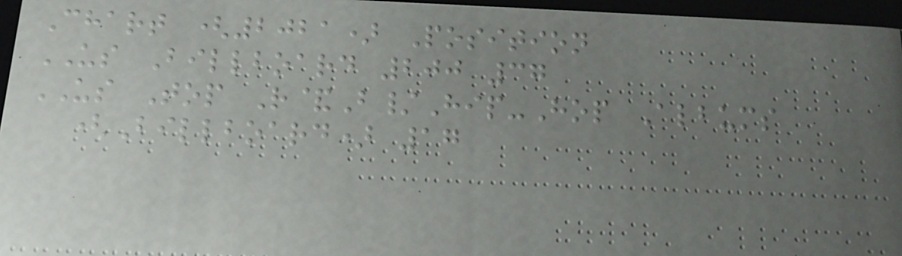Chart (2021) Position
US Billboard 200 37
US Top R&B/Hip-Hop Albums
(Billboard) 17
